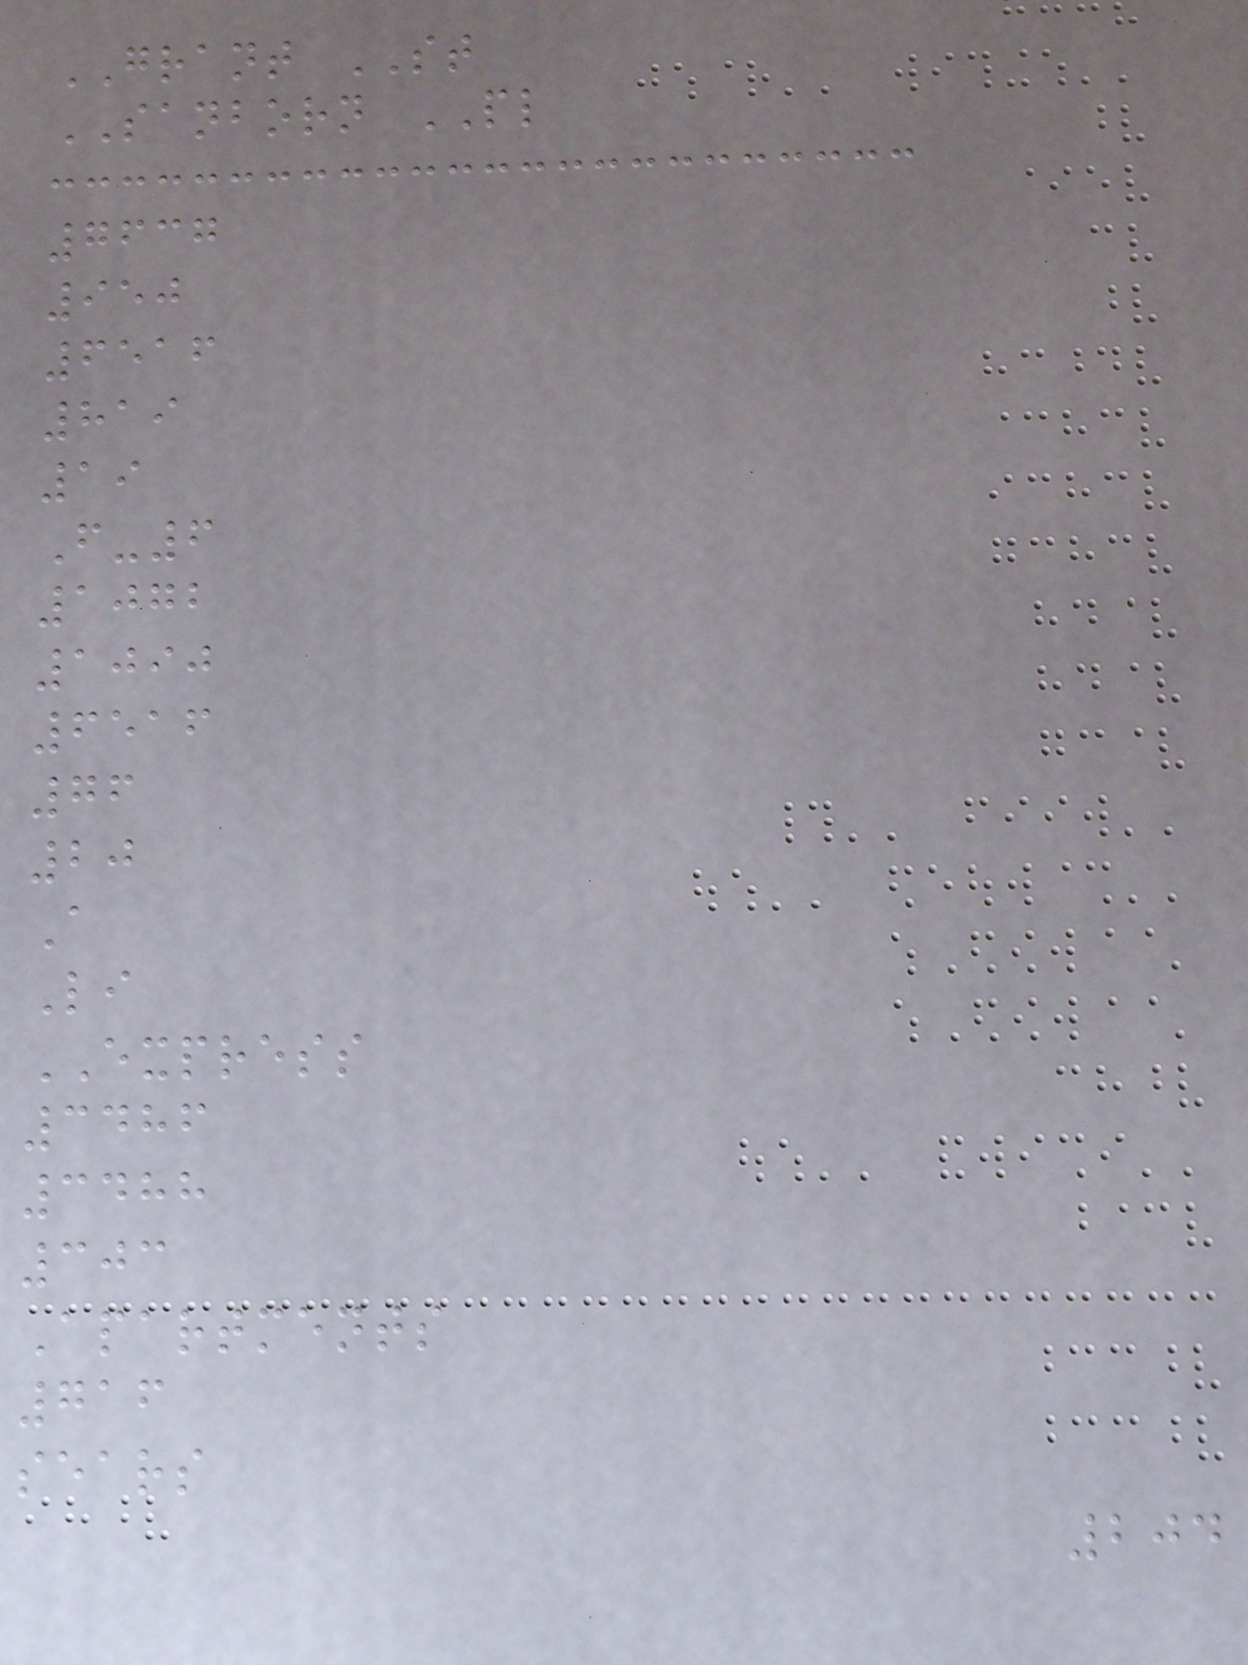GRANT ST
SANBORN PL
7637
950
6516
819
19
F-6
1072
1090
6516
76
20
A
Li
EXPRESS
3486
3488
303
Apartments
716
sears
204
